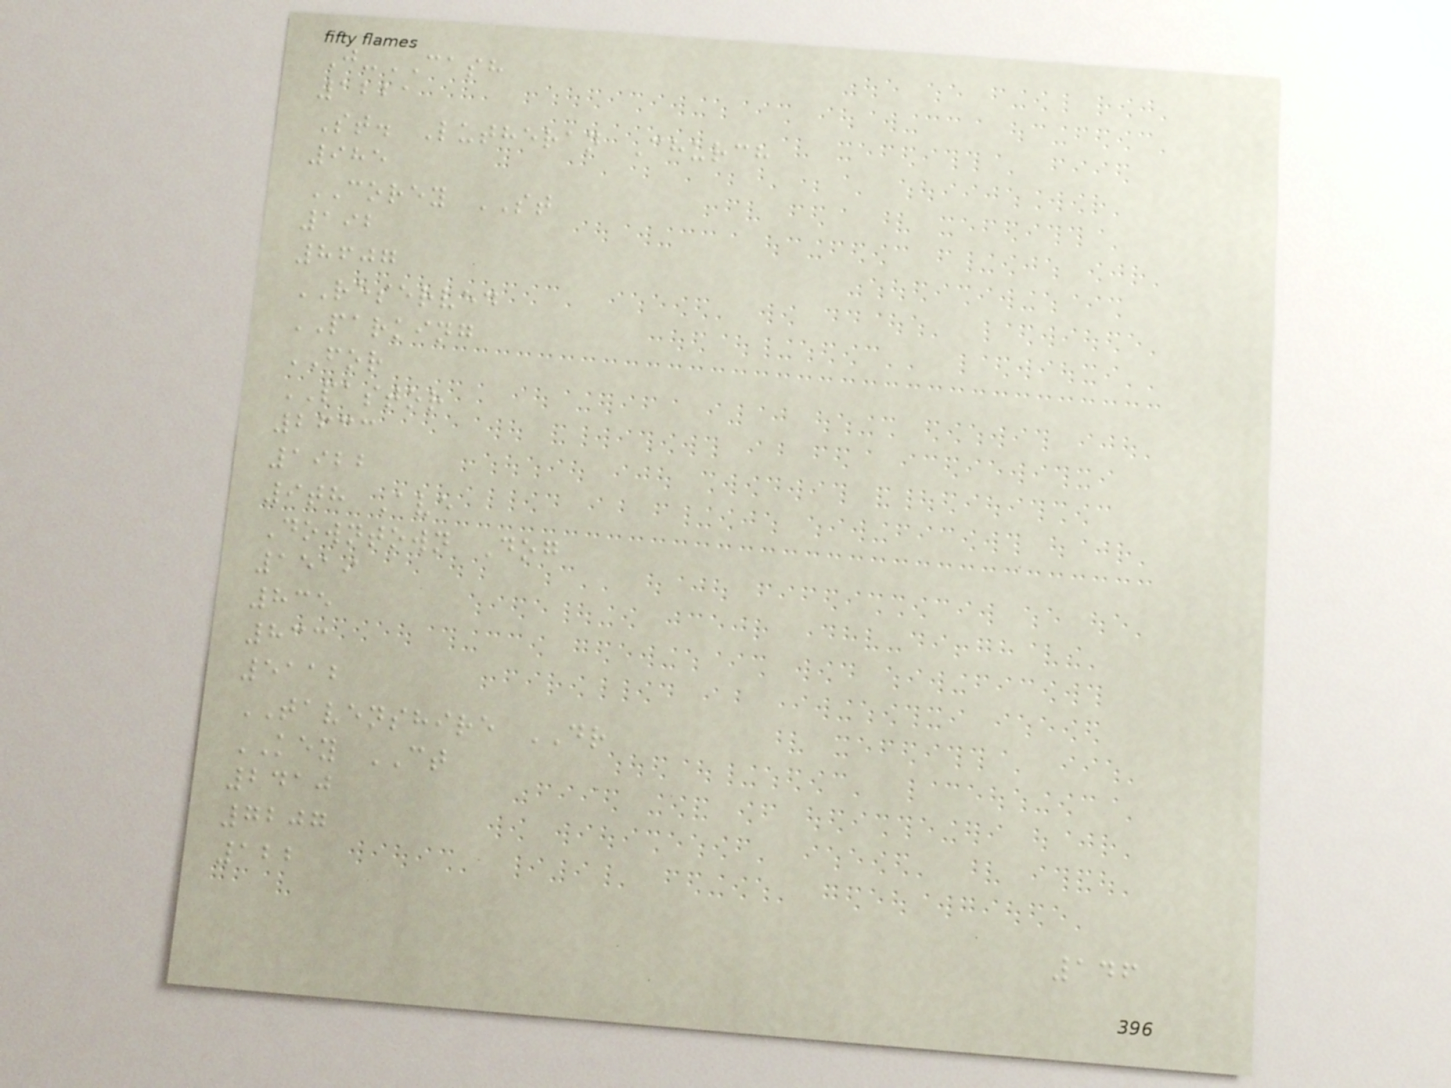J-CASH
1221
St. Lutheran Church
985
COREY ST
192
8607
RESERVED
PARKING
FOR
PASTOR
2633
1922
9th Ave
Downtown Dog
1519
835
833
5112
TAVENSHIRE DR
KEY CT
2410
7207
122
146
